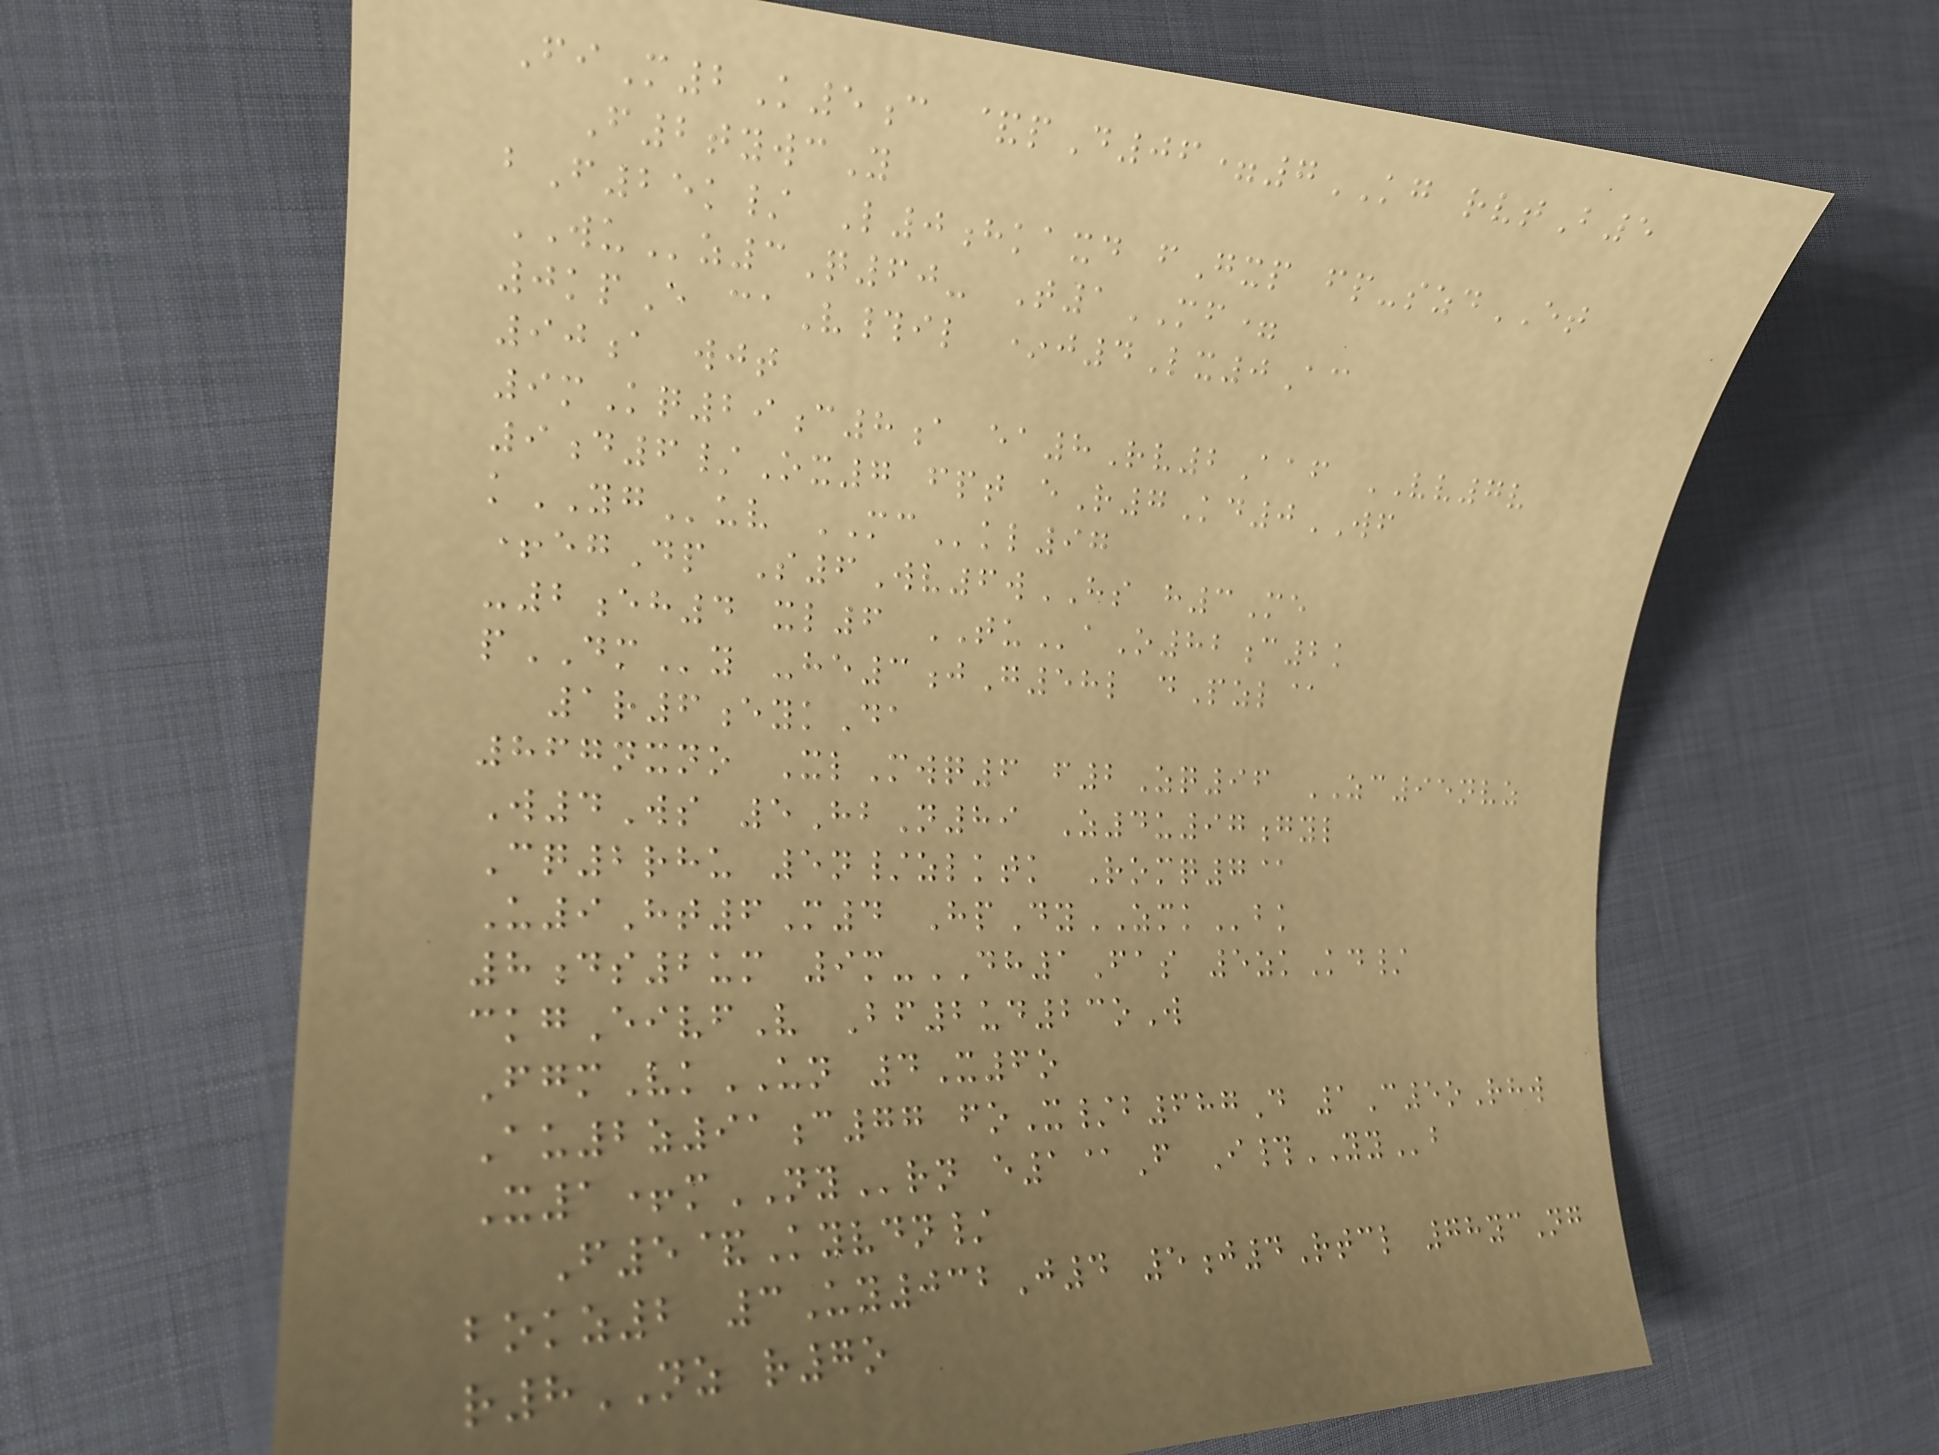FiM2K5c &pD06=7KG rvtB5
F2tywcY
bF25k/ L0hkaxd fGxp fp-szdET
WUz3Q60- T1MF=
0kpE caV#il *j4Lx0Ac
90a wjt
9mKq29c8a ea8Rv2Aaf VV7v
9d6/Ox7 fpt eR7Kd0WF
kYGuv MCkl97
+egDp S6Wv6wHS h3Me
-2eh4 xl6 TUaO82c2k
pDMy -he3jG58l dPzl@
1r6eykDa
867nxno XlMwq6 f2Zq96 ZC95nvz
W4Ws 5HbN89 Z4u97gyl
Cq2rhu 5n/zlktk Romq7@
U9Ht6M4 HpDyZMKbk
8ds2um 9m-DH1Fas 5zkKd/
ckgEivfV Bf2ud23oW
FgmVkUN 4X6o
Au2z91c77 foX/b687D 1C5oRhw
X1+mNYrn e1@F I#YYb
F5&Kyvdn/
bokz2 3Uy032J4 5j4Rtcl 78ycNg
r8NZ r7o
